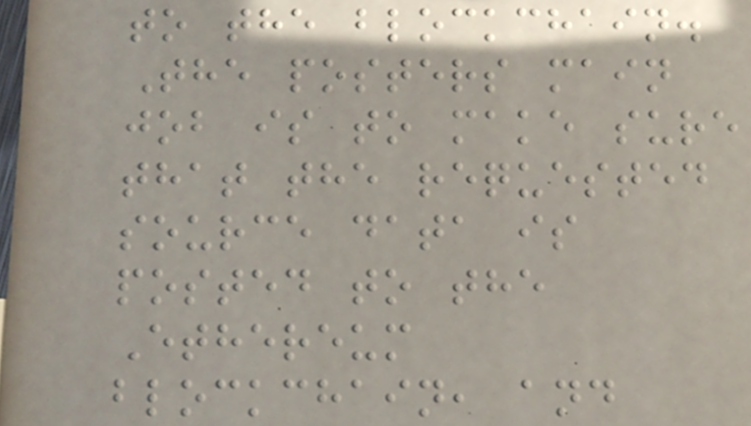to the blockchain.
The posters main
job is to make sure
that the requested
source data is
posted to the
Ethereum
blockchain, and
